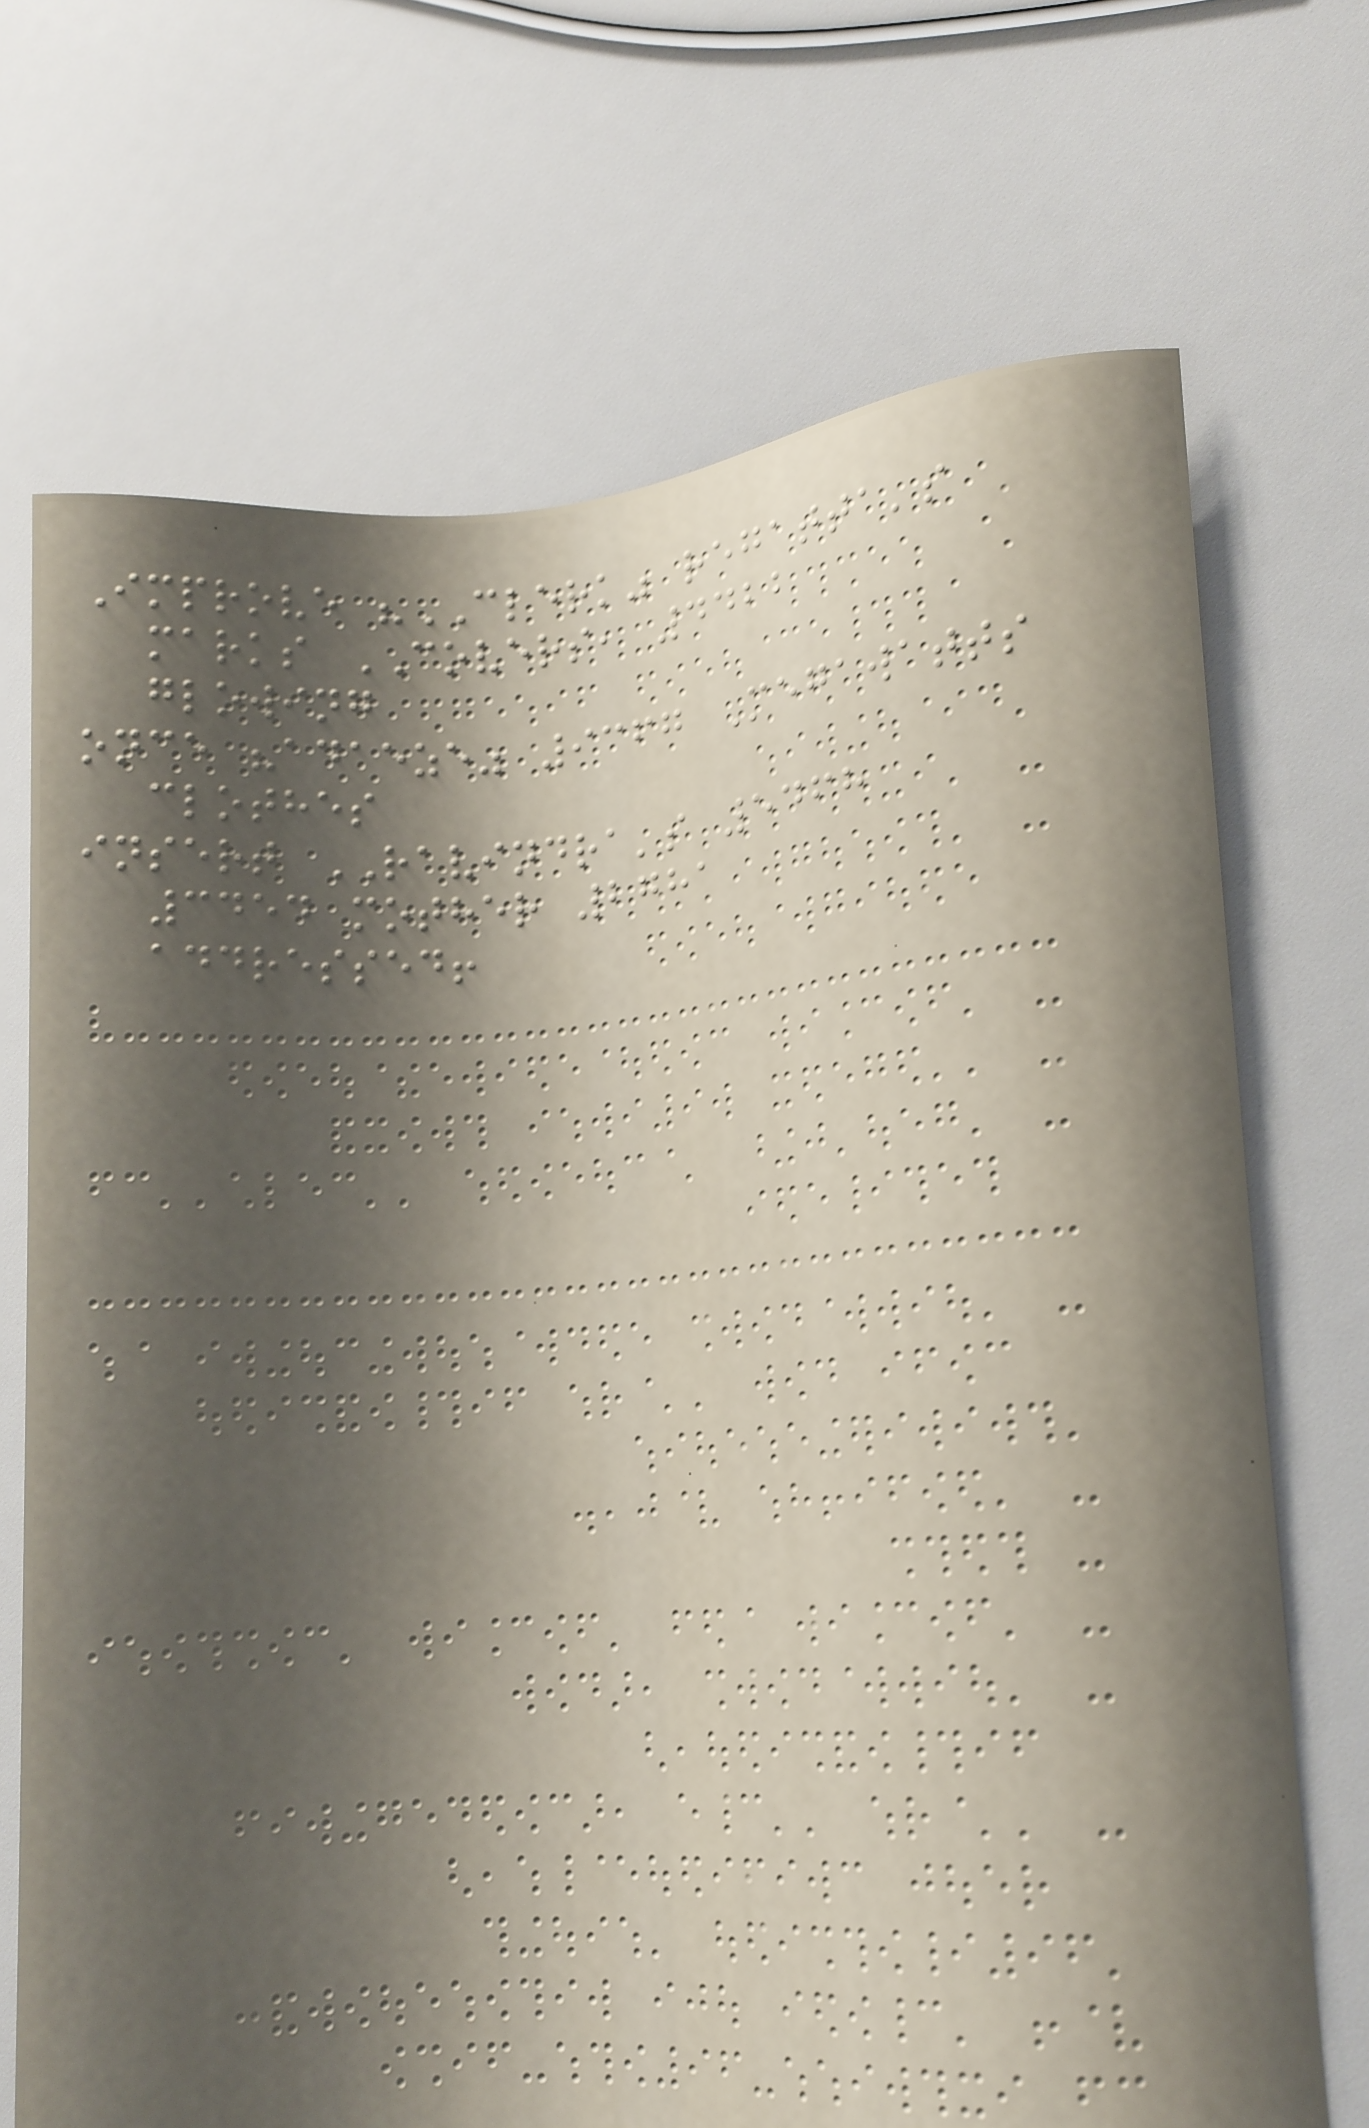Improve "CLERK" regatta's
marks COVERS, 4422
glowing
once "adaeze" 9367 Megawatts
clothes
insert RAVINDRA's 5468
3454 mother 2781
addressed!
